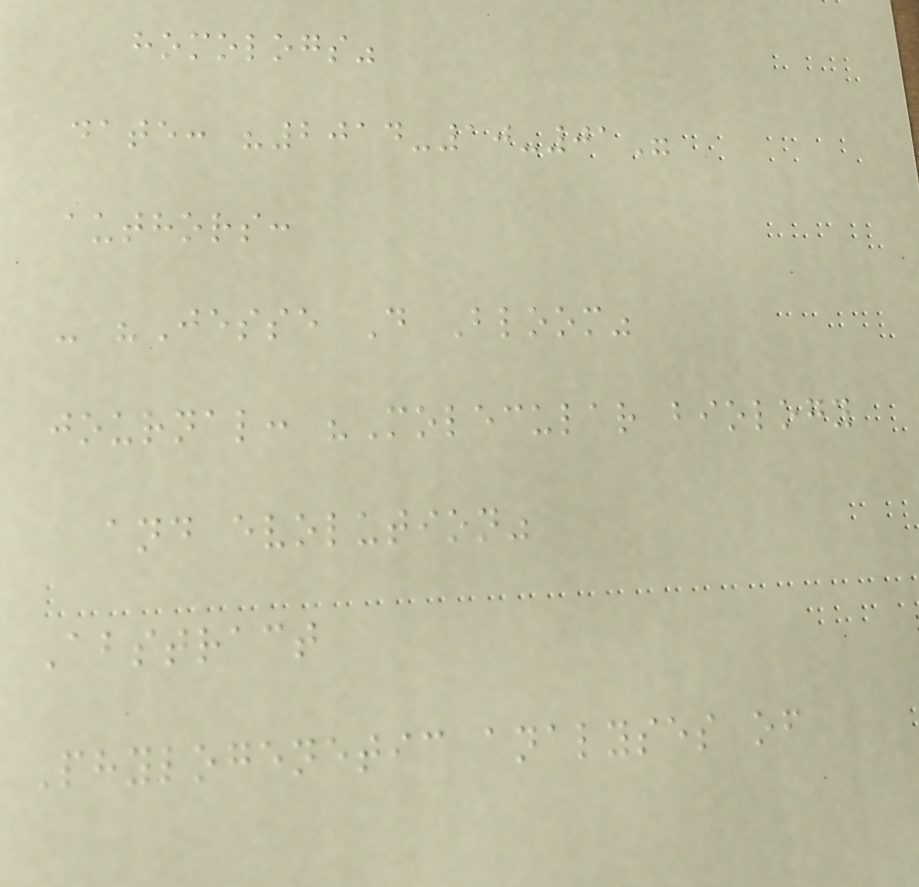homologs"
date: "2014-10-01"
authors:
- "Jesse D Bloom"
journal: "Molecular biology
and evolution"
Abstract
Phylogenetic analyses of
